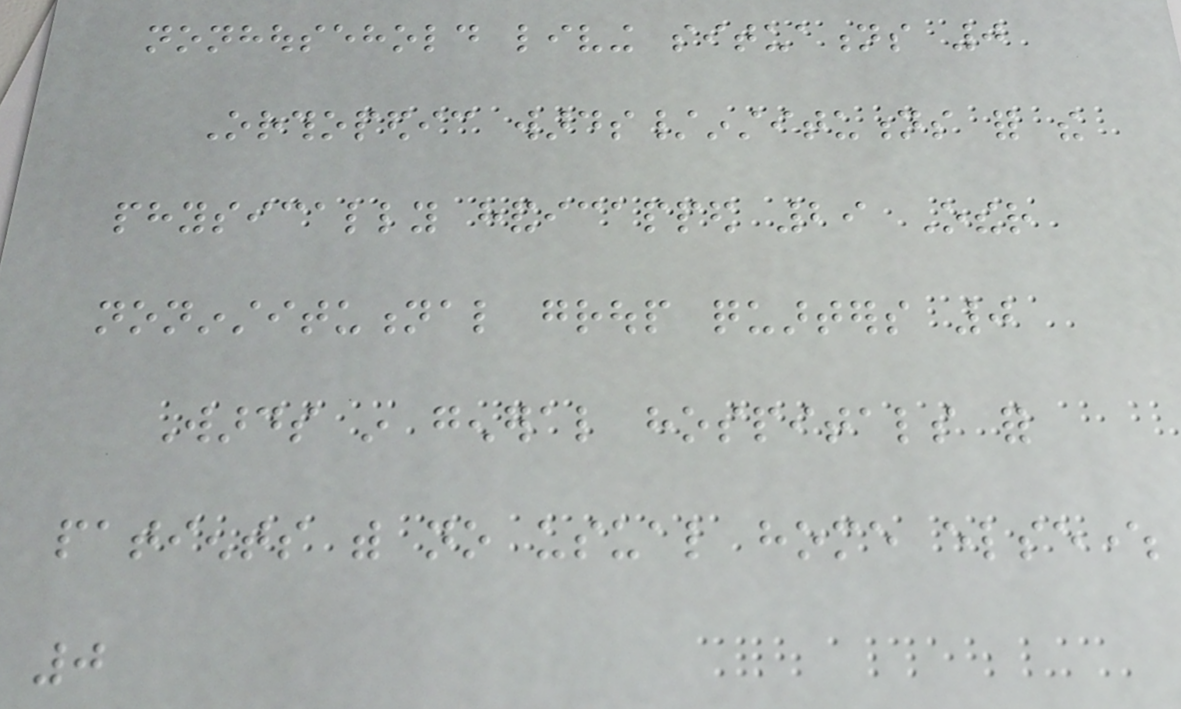nonhousehold living situations 0
Orthopedic wards/institutions for the
physically handicapped 29 Other
noninstitutional group quarters 0
Wards in general hospitals for
patients with no usual home elsewhere
0
